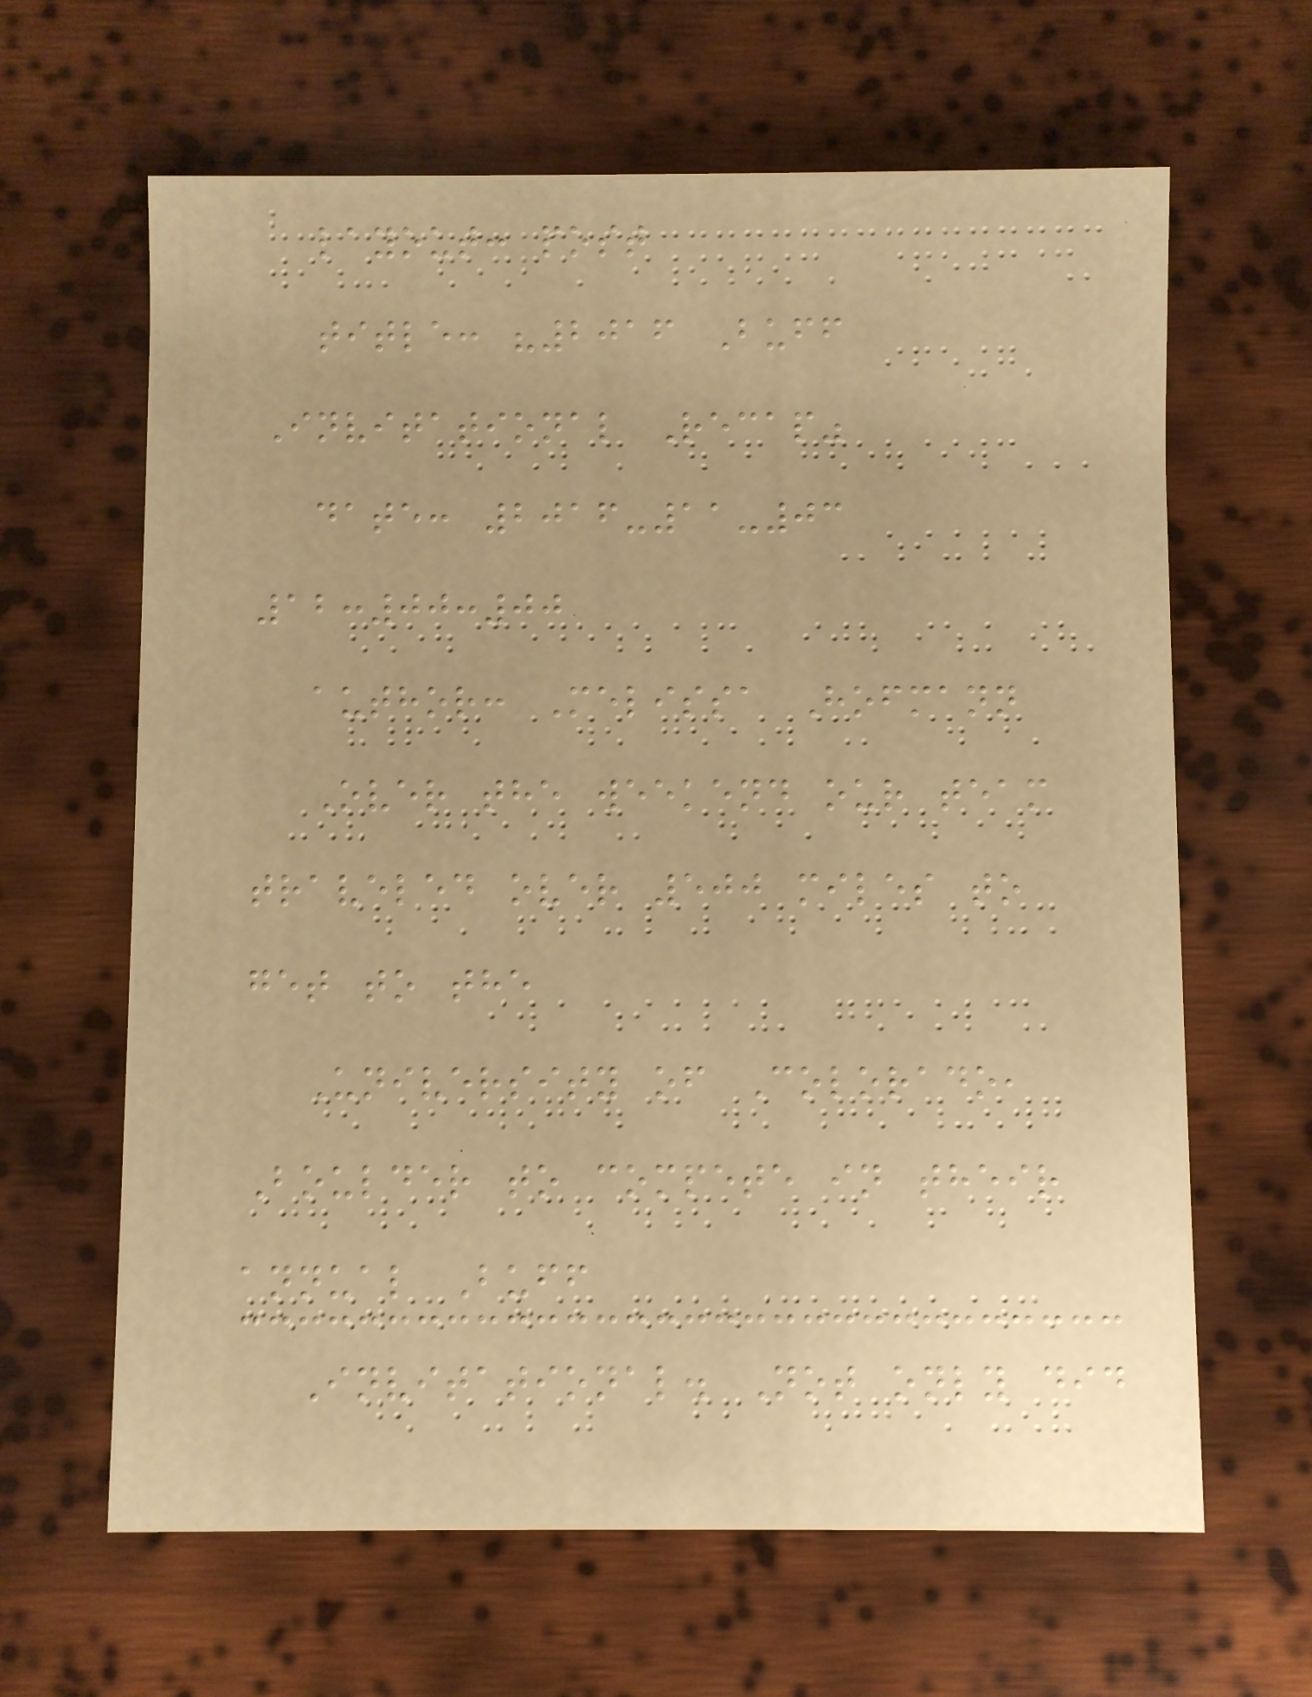layout: post
title: "2016 Buff
Invitational Recap"
date: 2016-11-03
12:00:00
author: Melissa Hofmann
Over the weekend our team
traveled over 500 miles to
get to the
University of Colorado,
Boulder to compete in their
annual Buff
Invitational. Not only did
